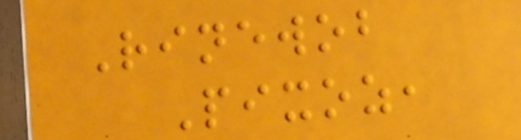Rinewob
Pixoz,
